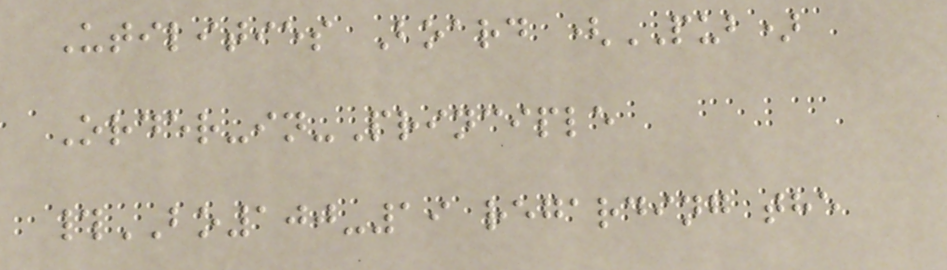Utilities Board (PUB)
Order-in-Principle
#BO100-19 regarding the
